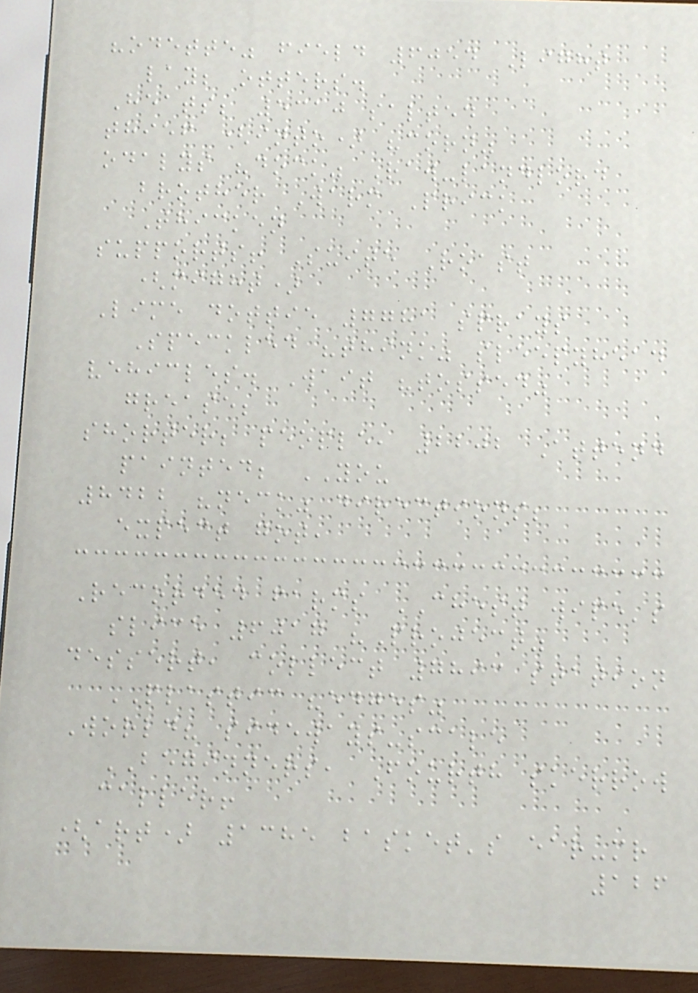"odette" field 6054 Light
lay; otters.
Heats; 5310 salted
thief (into) "corn"
odalys "dock" Raw-landlord
brother Warm Prick
Thicken
supports! Suite Roast
(might)
Lime dottie 7781 sprays
Speckled "think" sleepyhead
vehicles. Wait "tossed"
grease;
shorter; people, 2202 Attend
painted; YOU
8422 "neck" directions;
expect got,
Recorded farms CHEST wipe's
slice 6017 "Project"
dessert, collect 7893 station
PLASTIC "edges"
World? sideways-scale
BEGINNERS, Fourth skerrow
caller!
(art) 1385 basket's ear-mr
126
